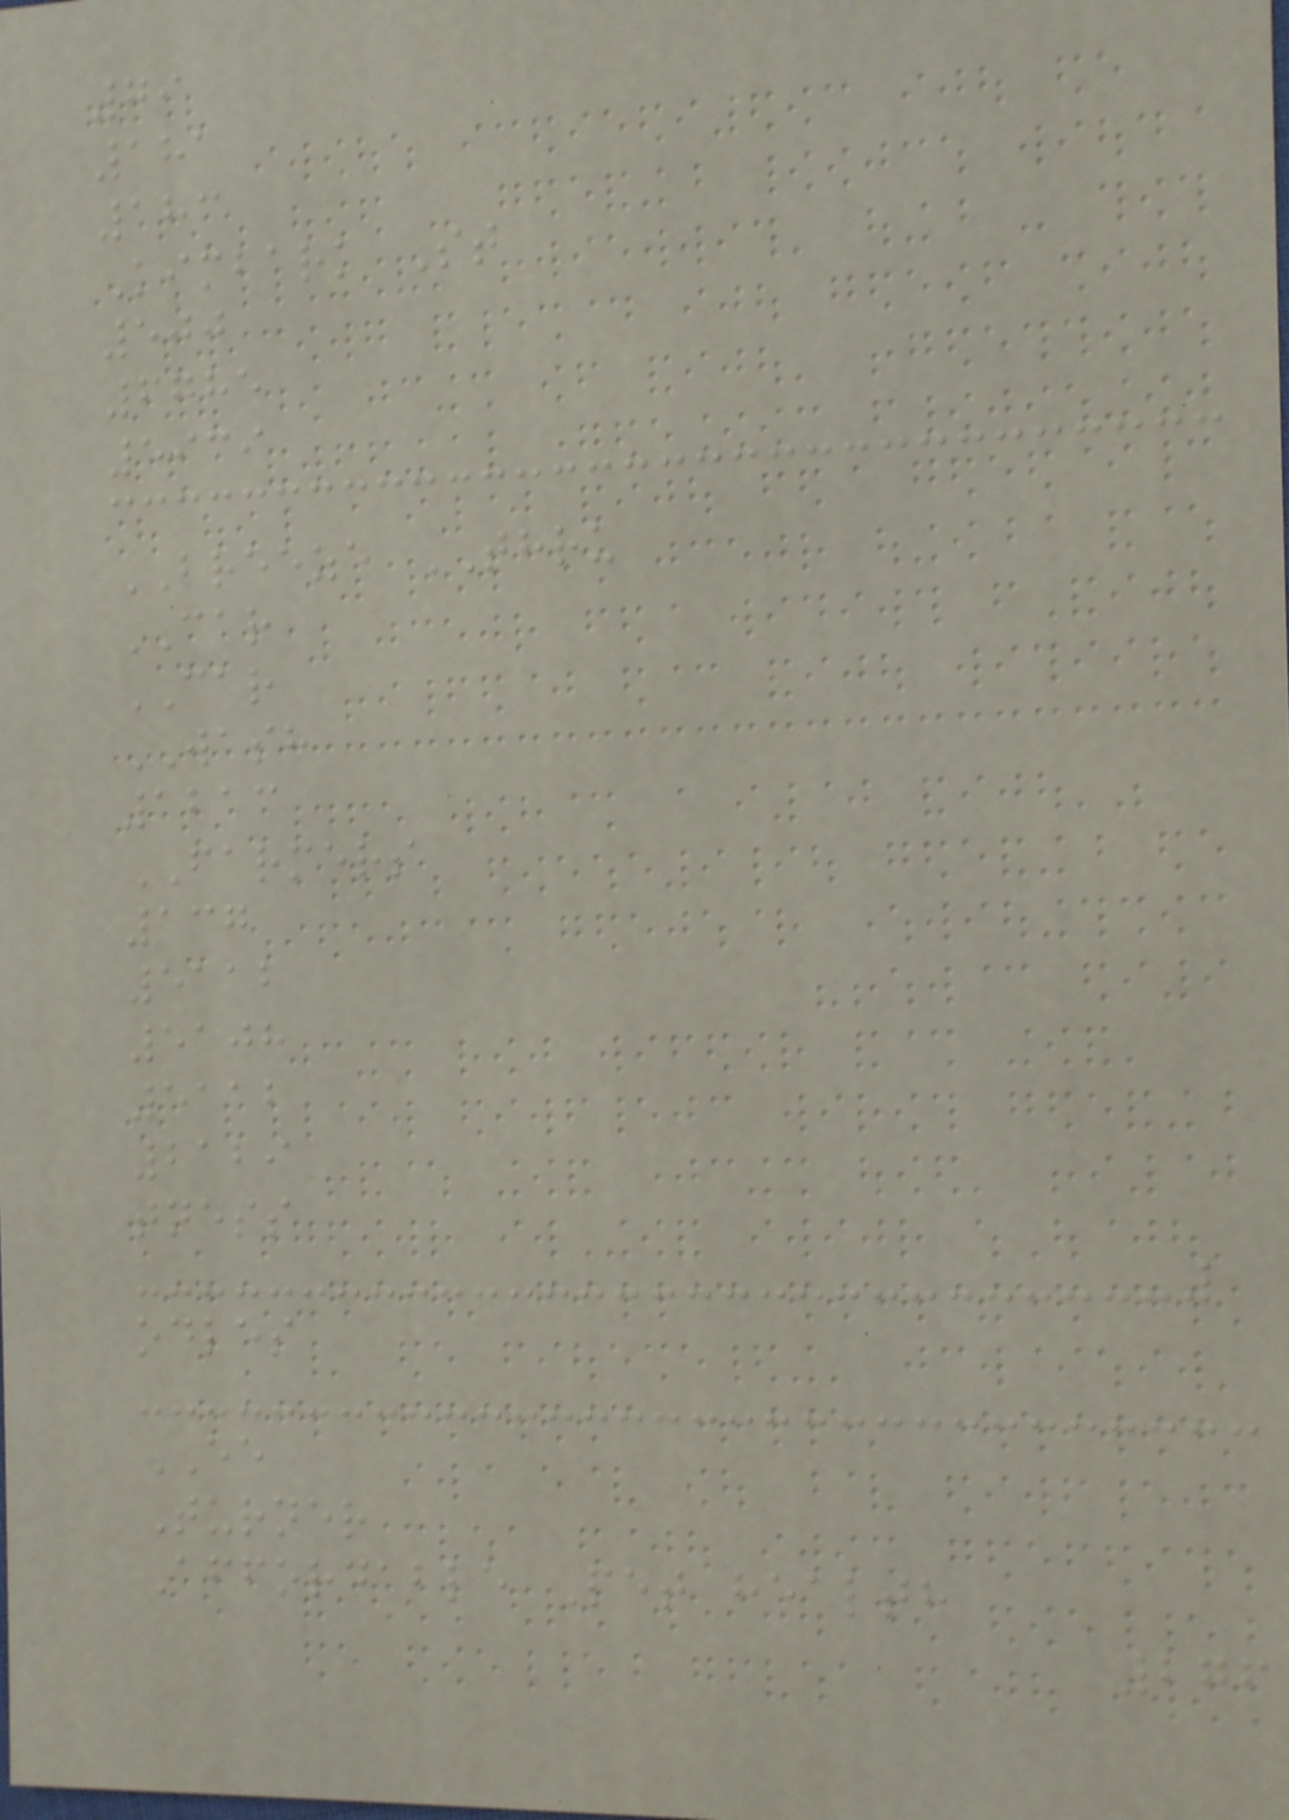79
181
183
Kimbark St
500
6785
5939
BREEZE THRU
CAR
CAR
WASH
1213
FARMERS
137
5112
5108
5112
2129
tness
odles
EE
Turner
Affordable Pet health
276
